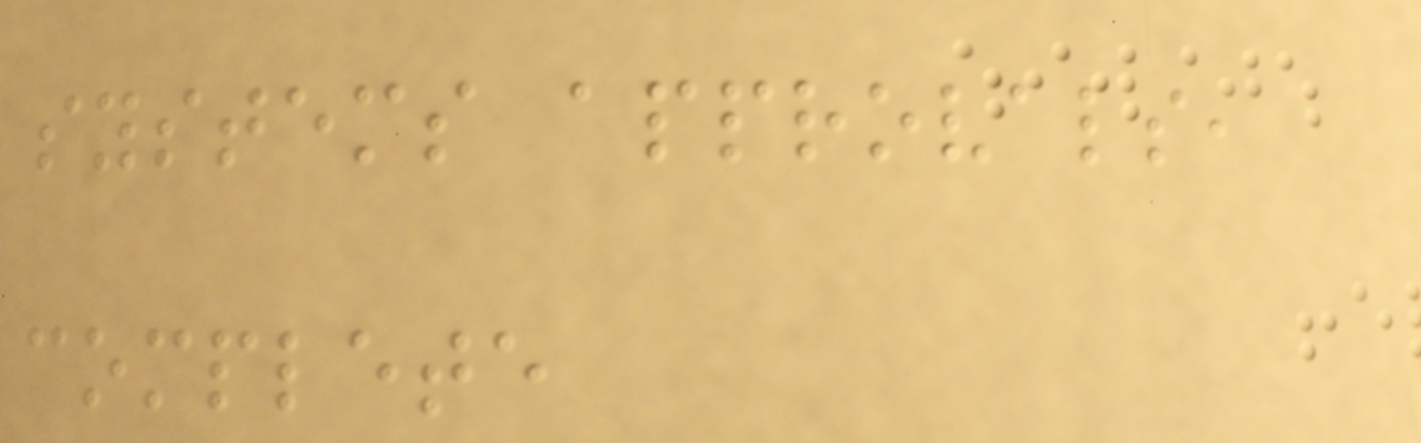systems approvals,
complete
